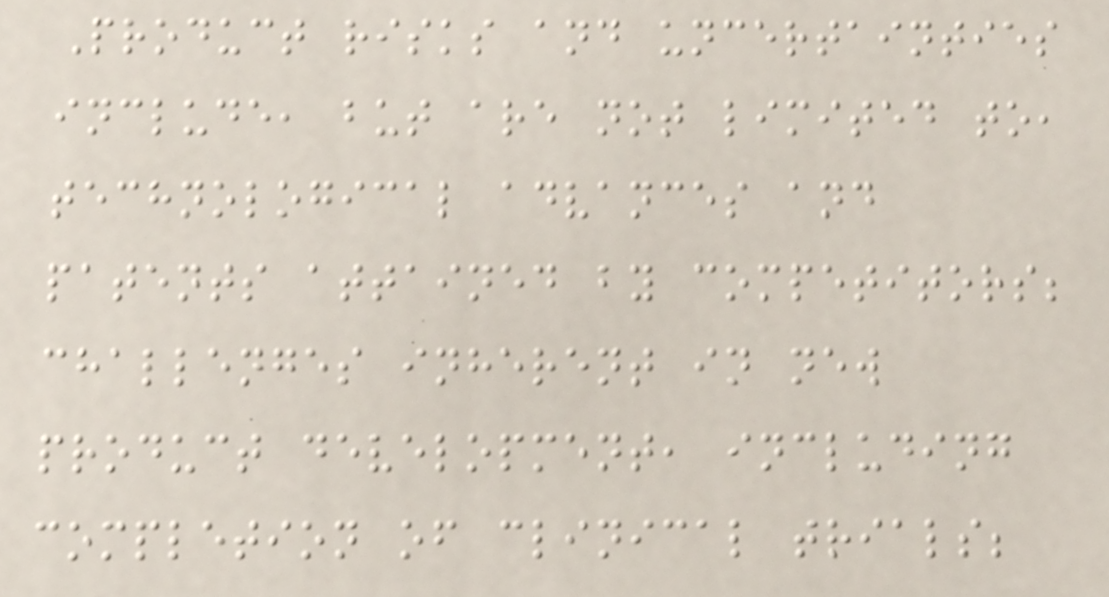Product risks and uncertainties
include, but are not limited to,
technological advances and
patents attained by competitors;
challenges inherent in new
product development, including
completion of clinical trials;
